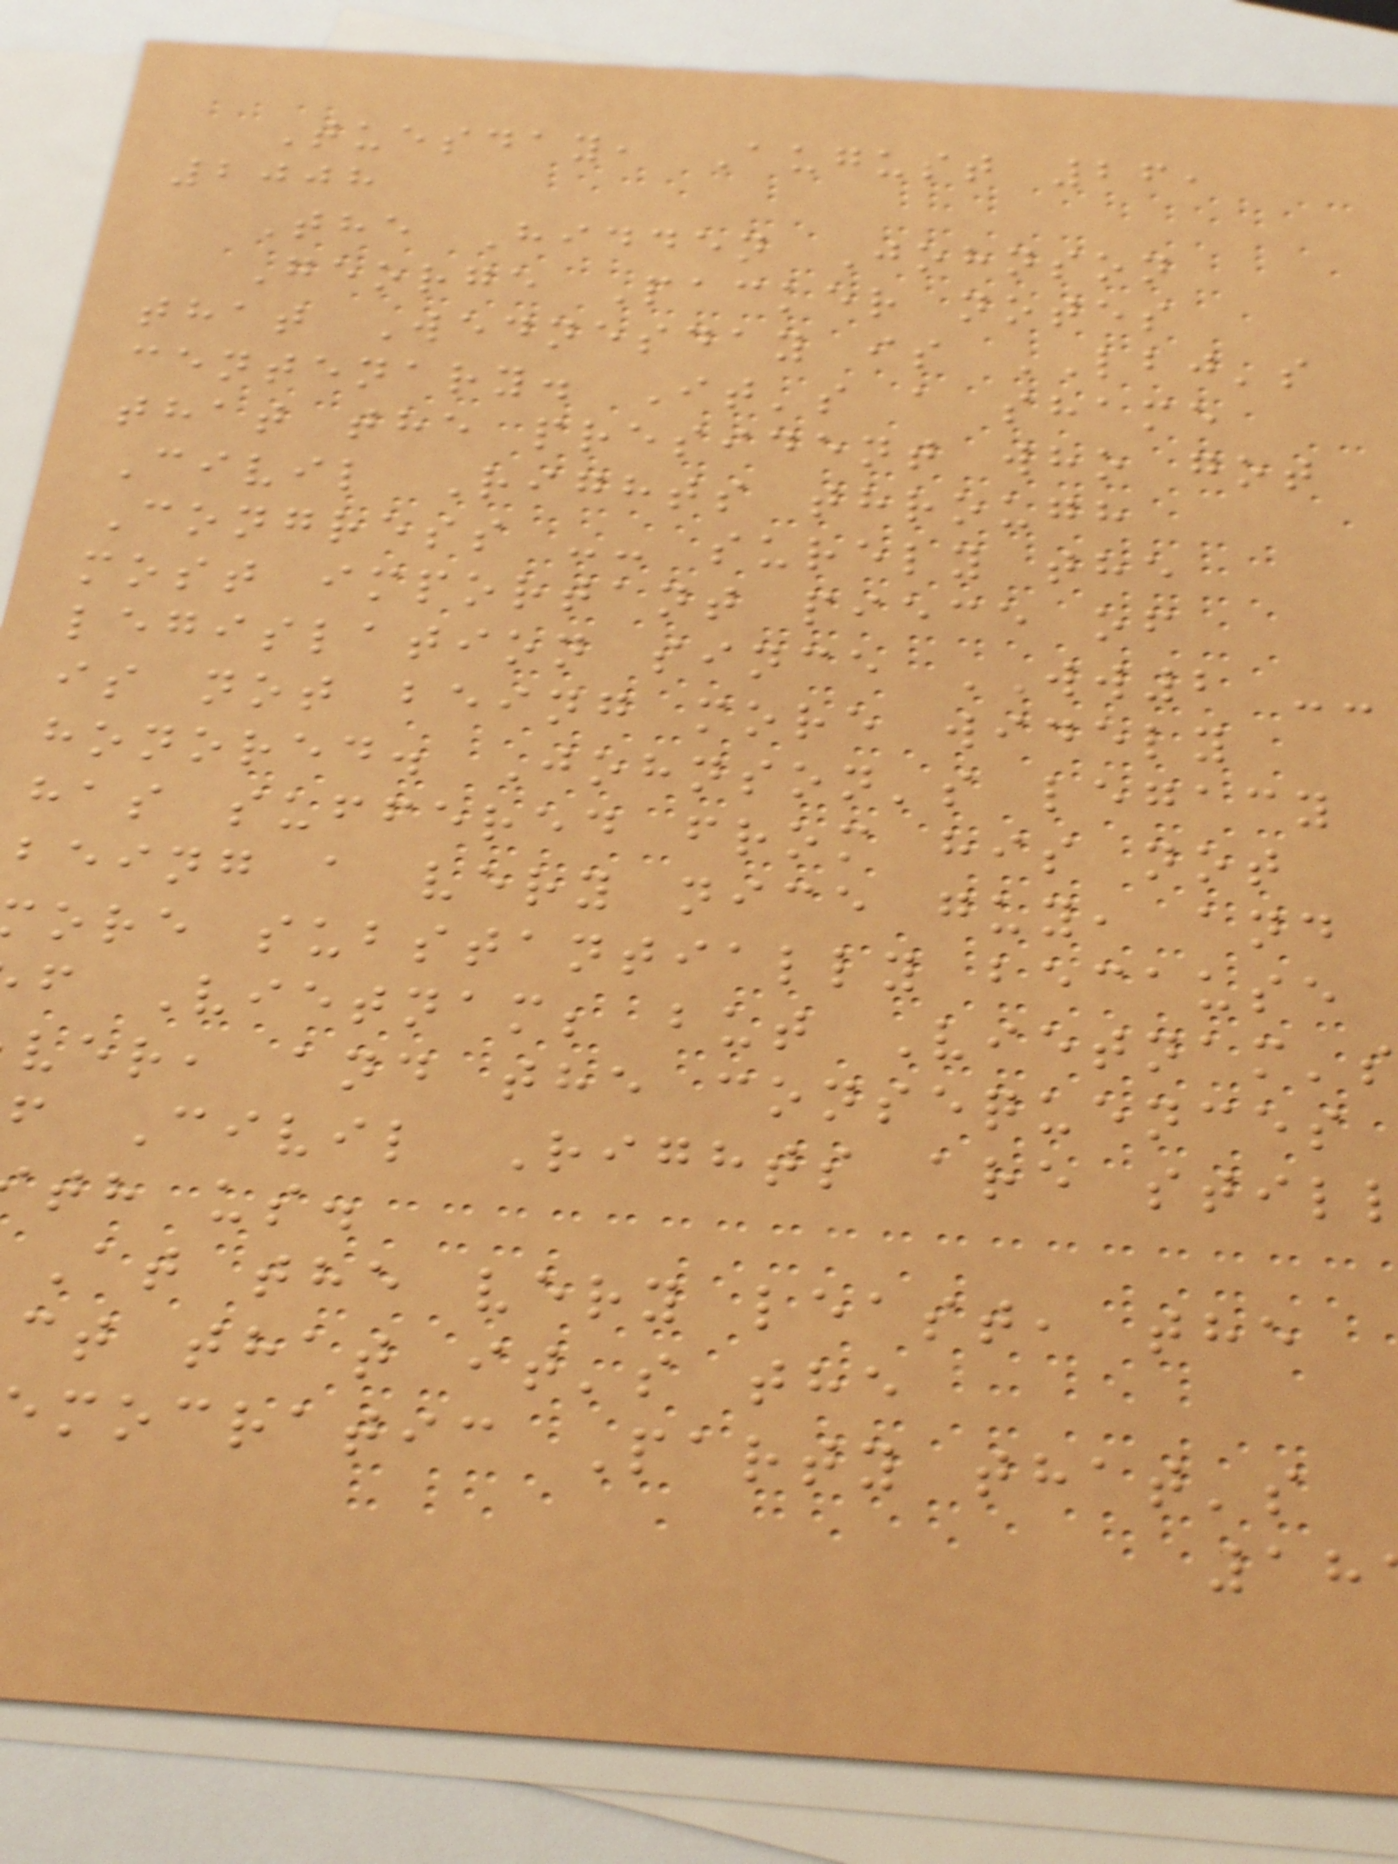Tuesday, August 26,
2008
The Hidden Johnson
George Packer notes
that Wednesday is LBJ's
centenary. It's a shame
that the president who got
Civil Rights through
Congress -- surely the
most important piece of
legislation since WW2 --
is not being more widely
honored. Johnson's legacy
has suffered from his not
being a very nice guy, and
ore substantially because
f Vietnam; but Vietnam's
ver, and the consequences
f Civil Rights are stil
th us.
At the very least, the
ct that it's the
mocratic Party that's
